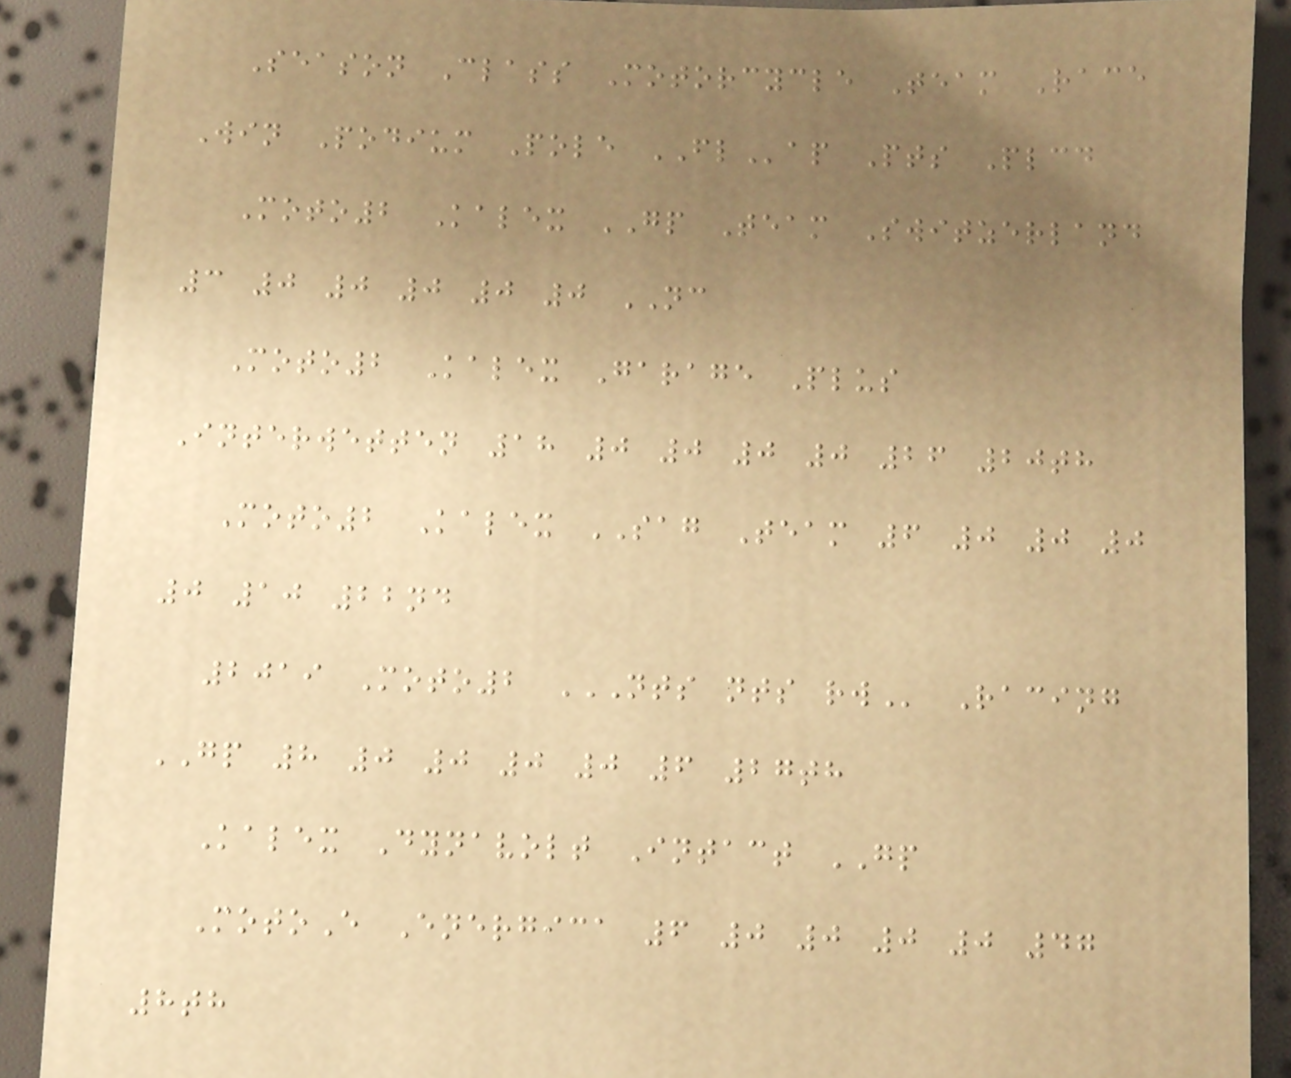Season Class Motorcycle Team Race
Win Podium Pole FLap Pts Plcd
Moto2 Kalex GP Team Switzerland
3 0 0 0 0 0 NC
Moto2 Kalex Garage Plus
Interwetten 18 0 0 0 0 26 20th
Moto2 Kalex SAG Team 6 0 0 0
0 10 22nd
2019 Moto2 NTS NTS RW Racing
GP 8 0 0 0 0 6 27th
Kalex Dynavolt Intact GP
MotoE Energica 6 0 0 0 0 47
8th
